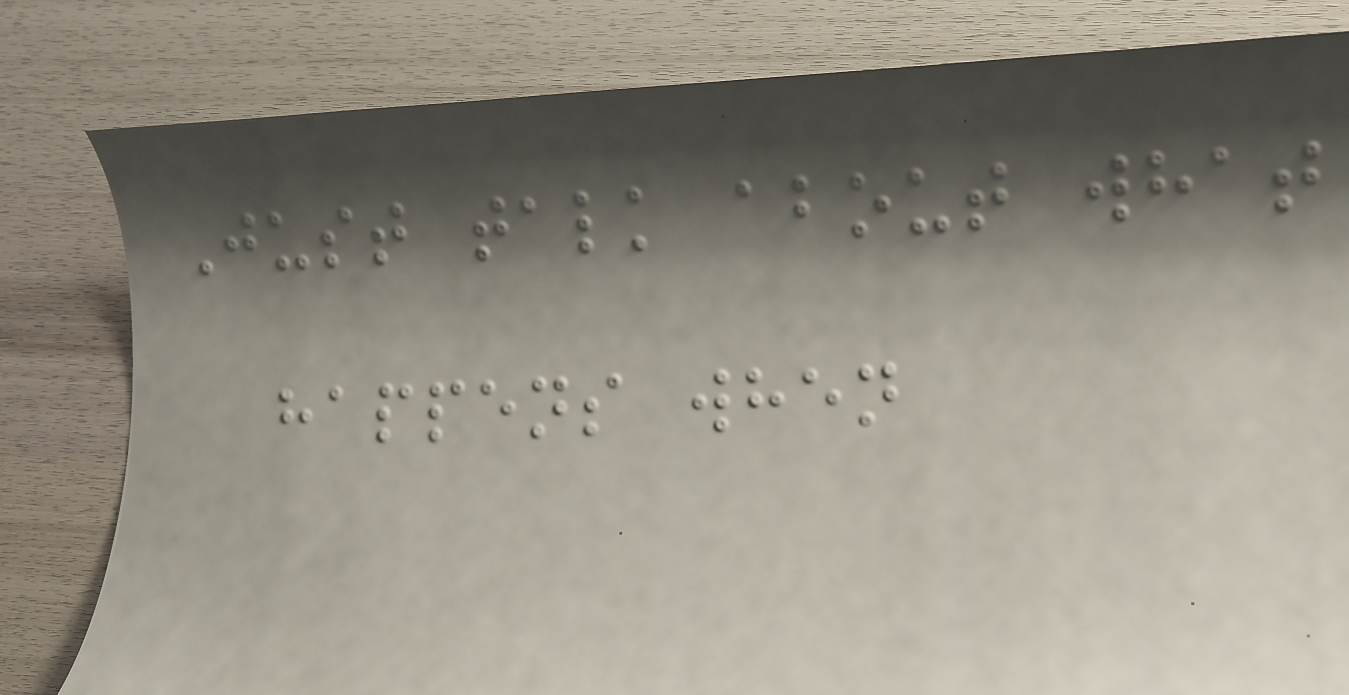Just talk about what
happens when
